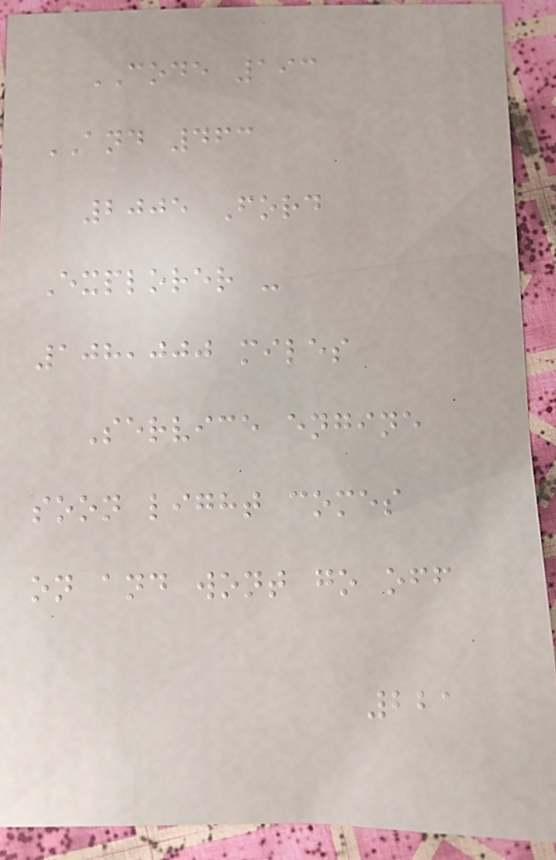CODE 193
AND 463
2005 Ford
Explorer -
108,000 miles
Service engine
soon light comes
on and wont go off
221
